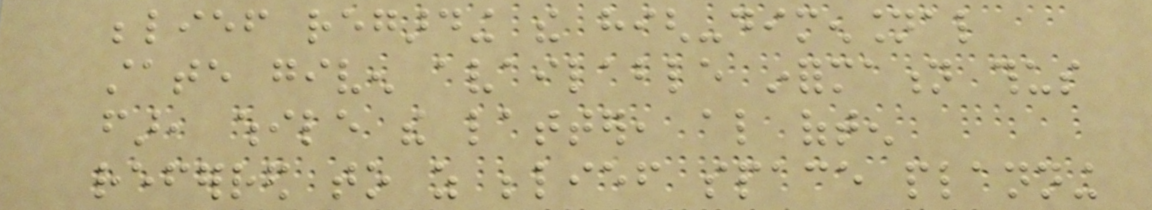belief regarding the high-dimensional
state given available information thus
far, while the latter, also often
referred to as belief space planning
